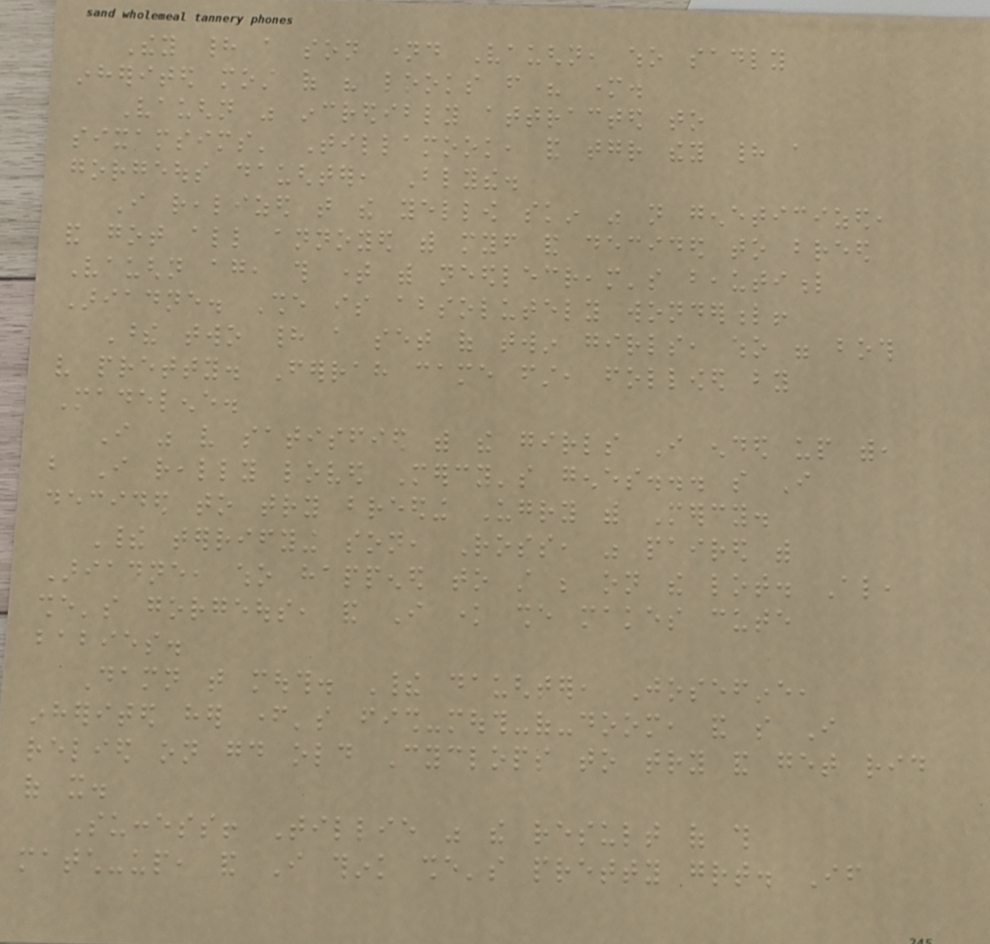They had a son named Vaughn, who sadly
inherited most of his looks from his mother.
Vaughn was incredibly attracted to
sixamsims' Tillamook, and together they had a
gorgeous daughter, Blythe.
I realized that the yellow skin was not geneticized,
and got all annoyed with myself and decided to breed
Vaughn again, this time with needlecream's beautiful
Ariadne. She is absolutely wonderful!
These two had a set of twin girls, who were both
very pretty. Ferrah came first, followed by
Madelene.
I was very satisfied with the girls I ended up with,
but I really loved Mercy's genes... so I
decided to try breeding Ugry with Mercy.
Their terrifying son, Ross, was paired with
Ariadne, who happened to still be on the lot. Also,
she's gorgeous, and I know she makes cute
babies.
Damn that mouth. Their daughter, Josefine,
inherited her father's fish-mouth-of-doom, and so I
relied on good old Cyclops to try and get rid
of it.
Success! Tillie was the result of this
match-up, and I think she's pretty great. If
